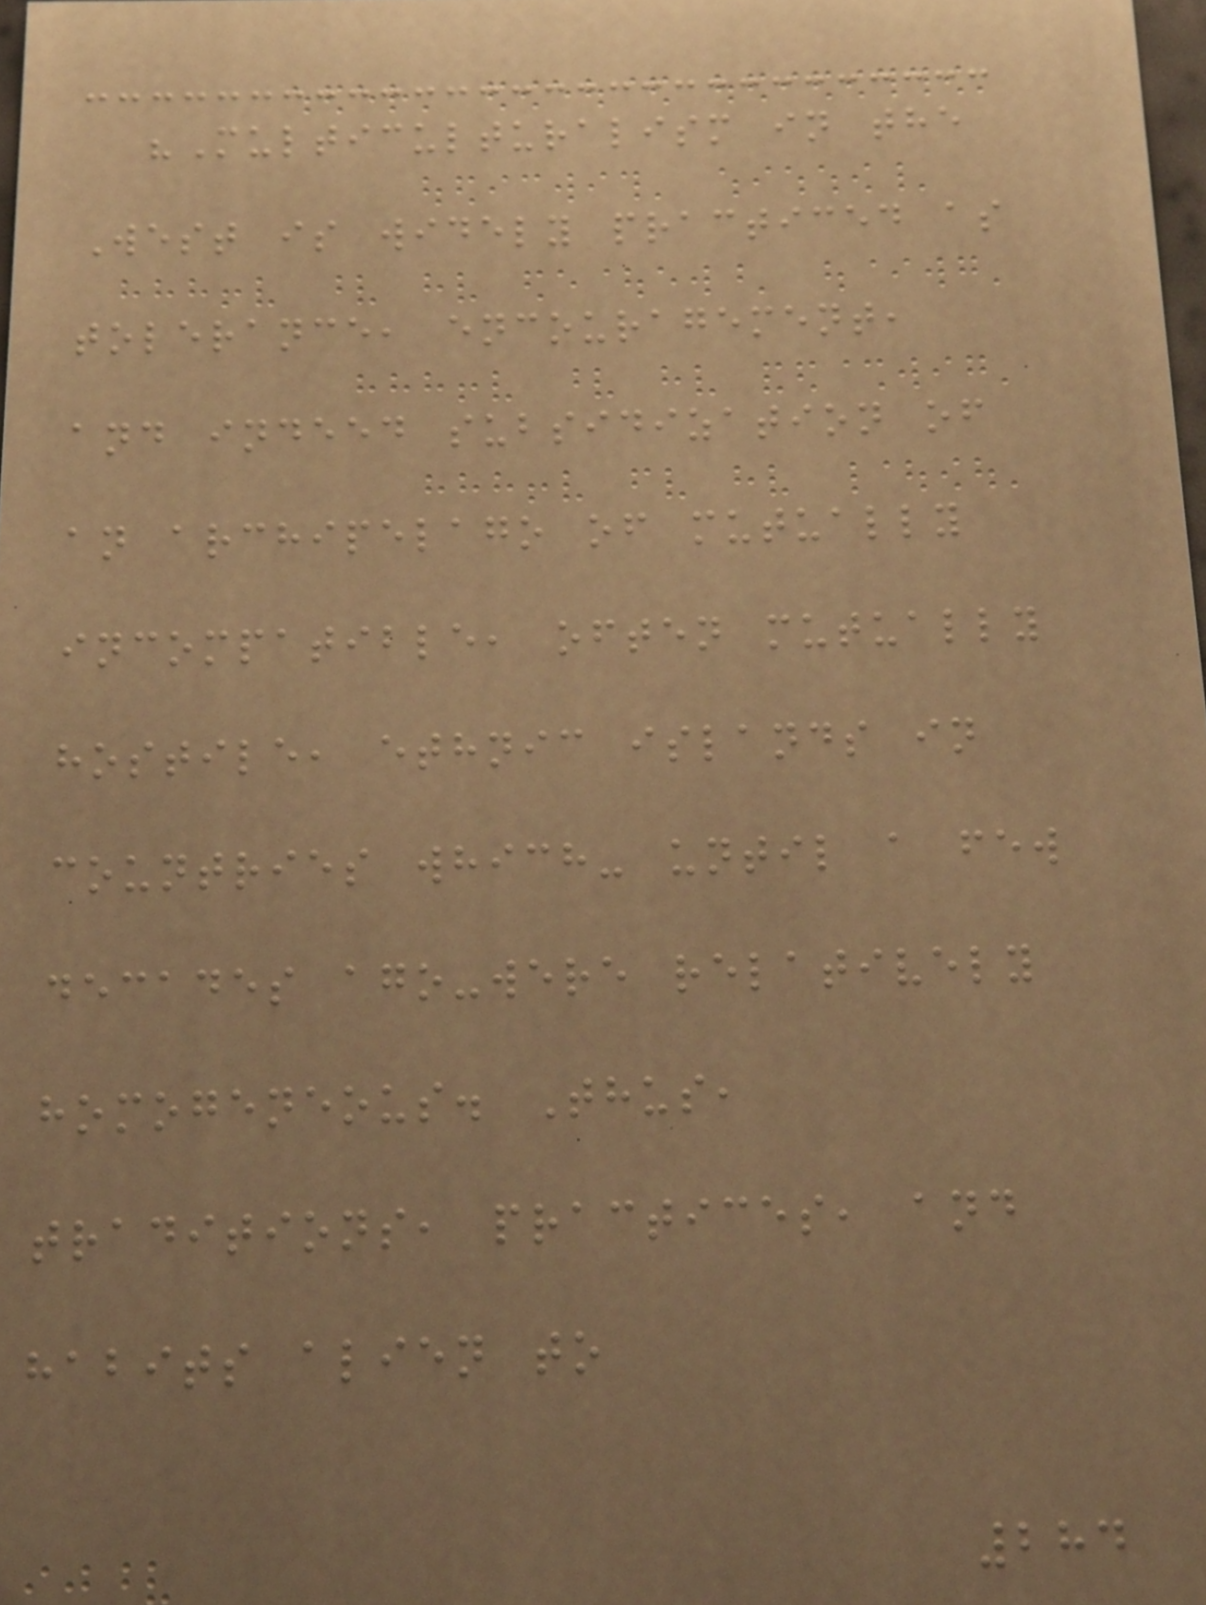"Multiculturalism in the
West is widely practiced as
tolerance, encouragement,
and indeed subsidization of
an archipelago of mutually
incompatible, often mutually
hostile, ethnic islands in
countries which- until a few
decades ago-were relatively
homogeneous. Thus,
traditions, practices, and
habits alien to
284
